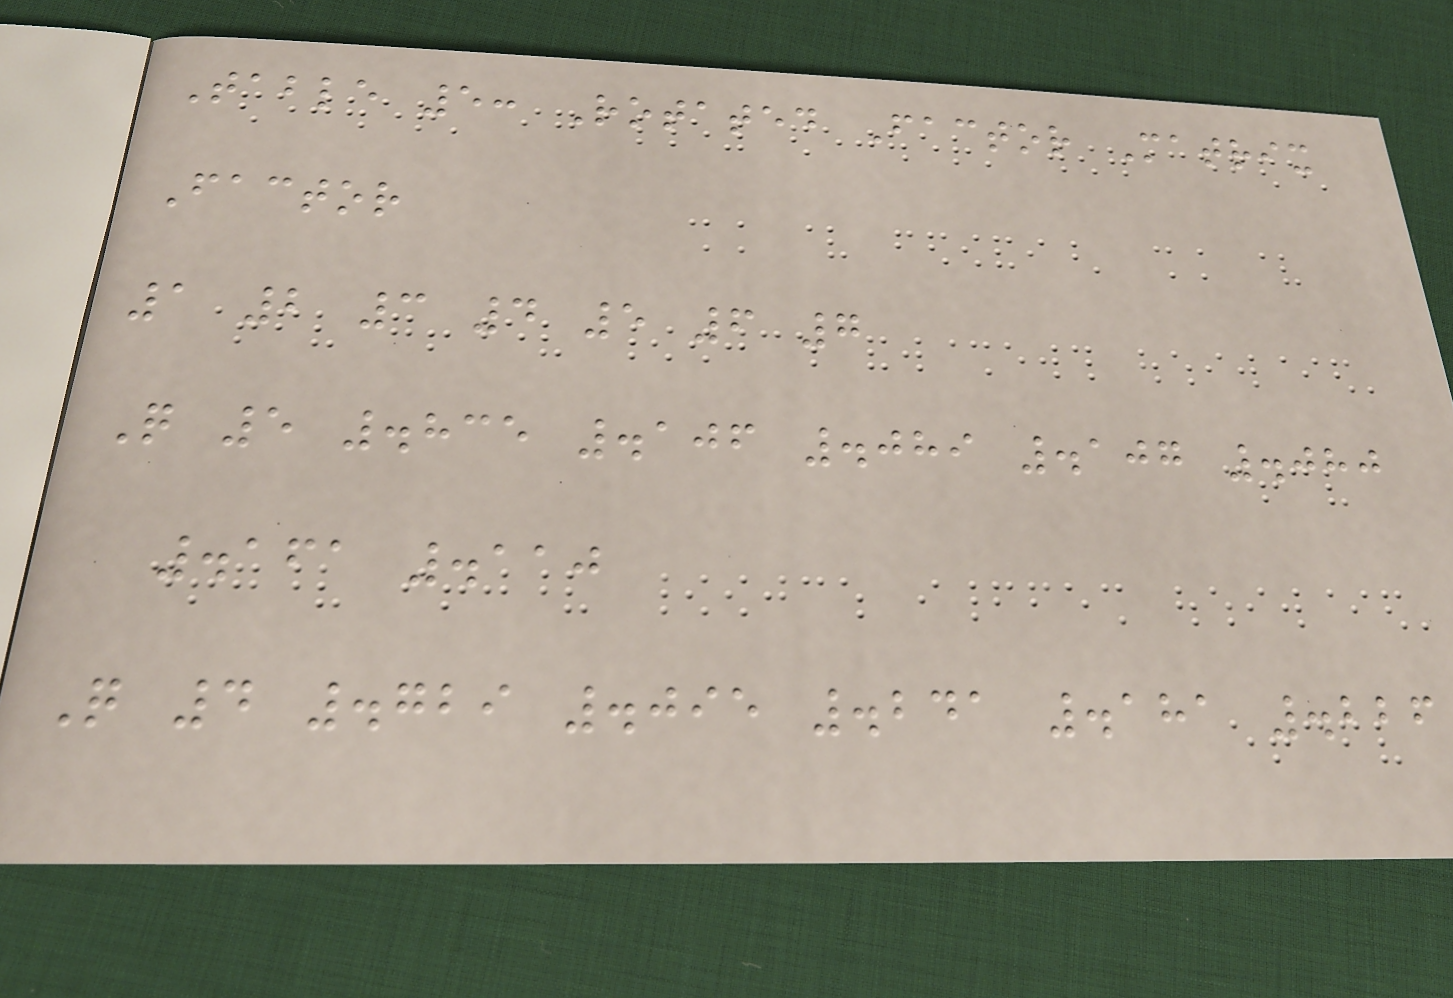Table 5: Rotated Factor Matrix
Factor
1 2 3 4 5 6 7
Q 5 .835 .106 .089 .107 .080
.161 .110
Q 4 .729 .095 .241 .181 .226
